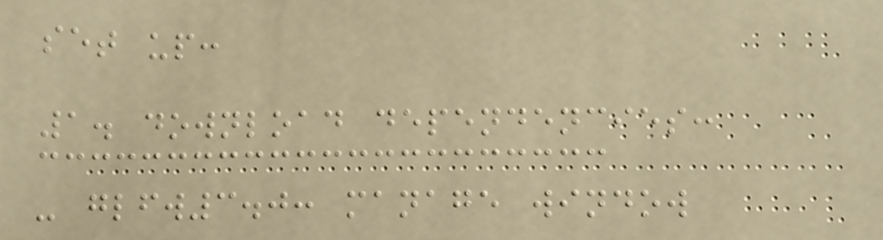set up:
1. download dependencies:
- glfw3.0: manage window
